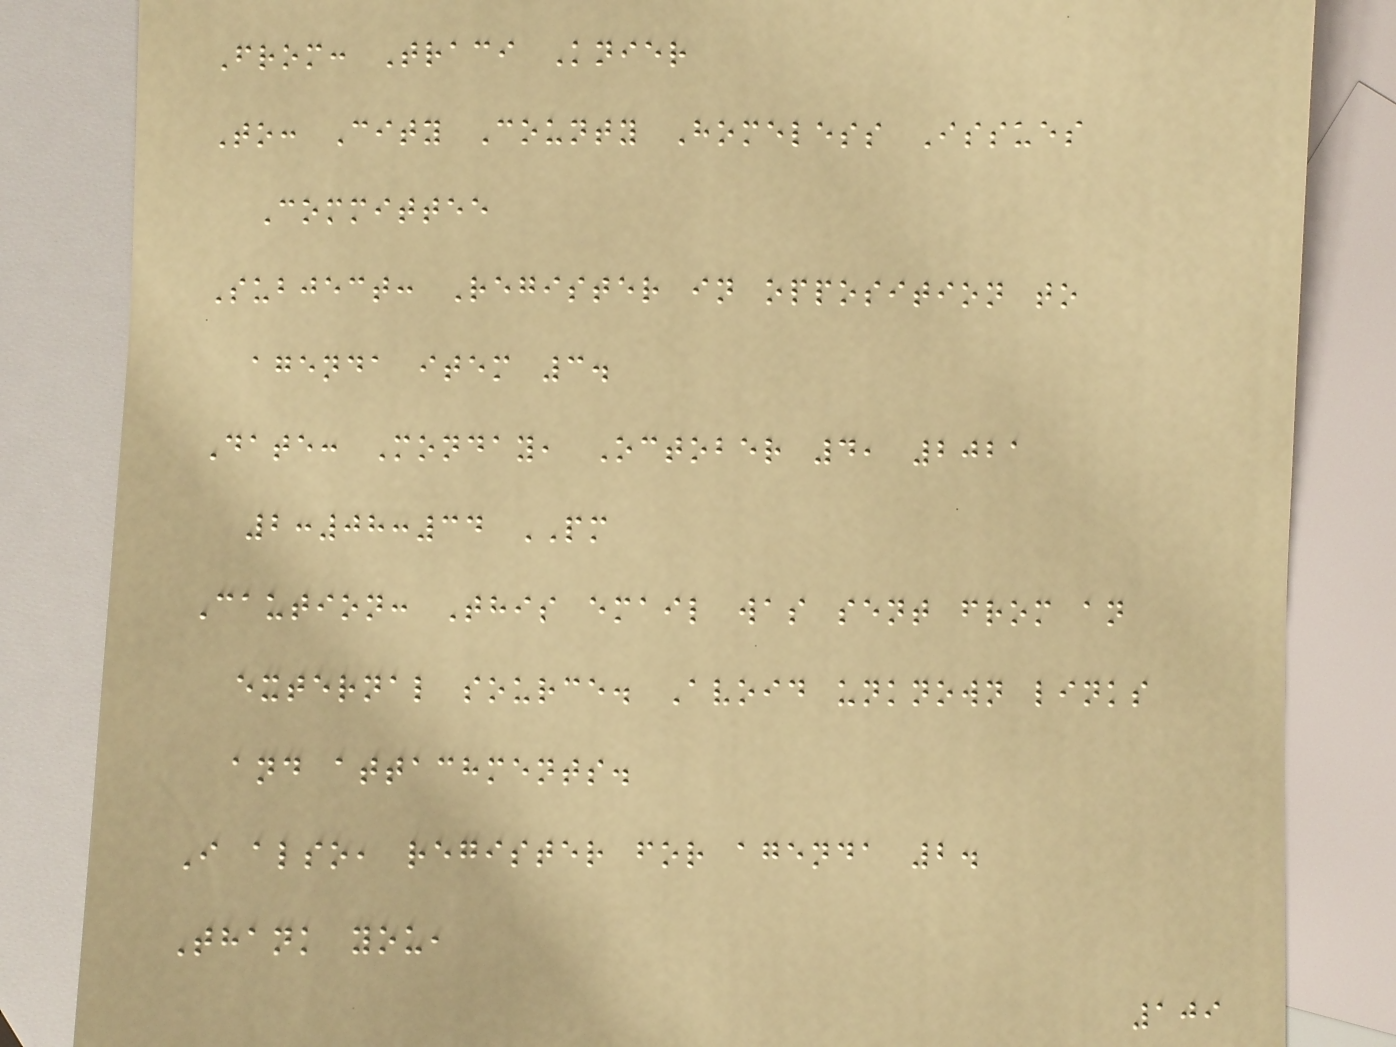From: Traci Knier
To: City County Homeless Issues
Committee
Subject: Register in opposition to
agenda item 3.
Date: Monday, October 4, 2021
2:08:34 PM
Caution: This email was sent from an
external source. Avoid unknown links
and attachments.
I also, register for agenda 2.
Thank you,
109
